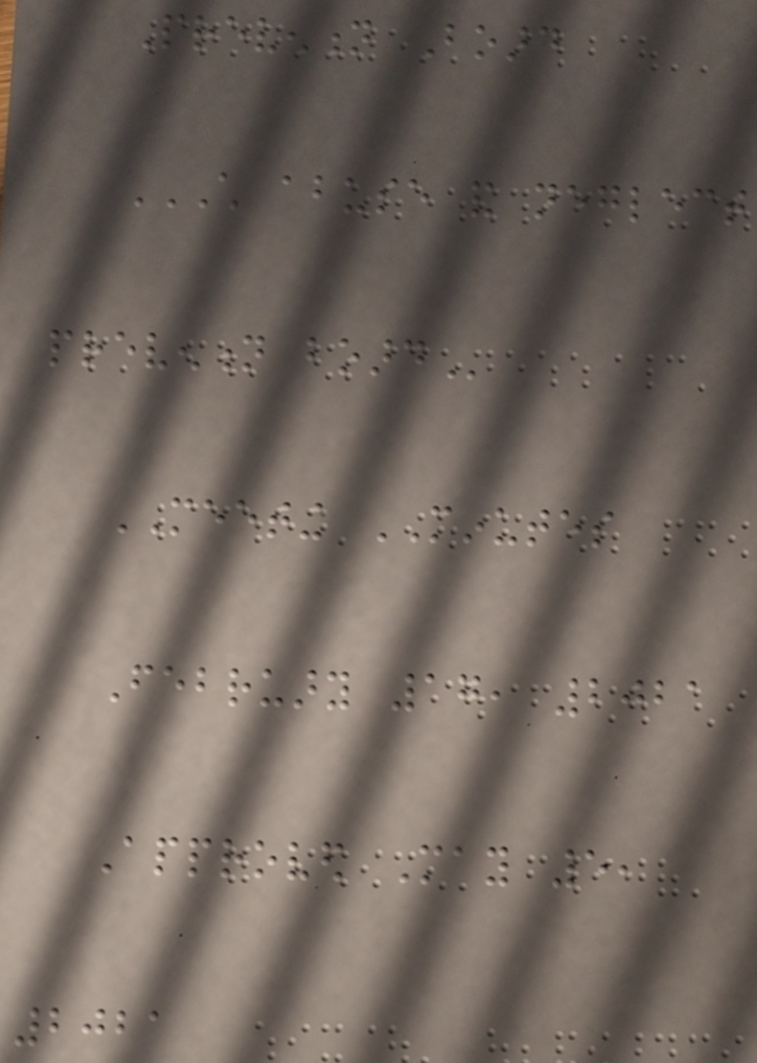Prevention Board
CHILD ABUSE AND NEGLECT
PREVENTION BOARD
MEETING MINUTES
February 17, 2021
Approved May 5,
2021
